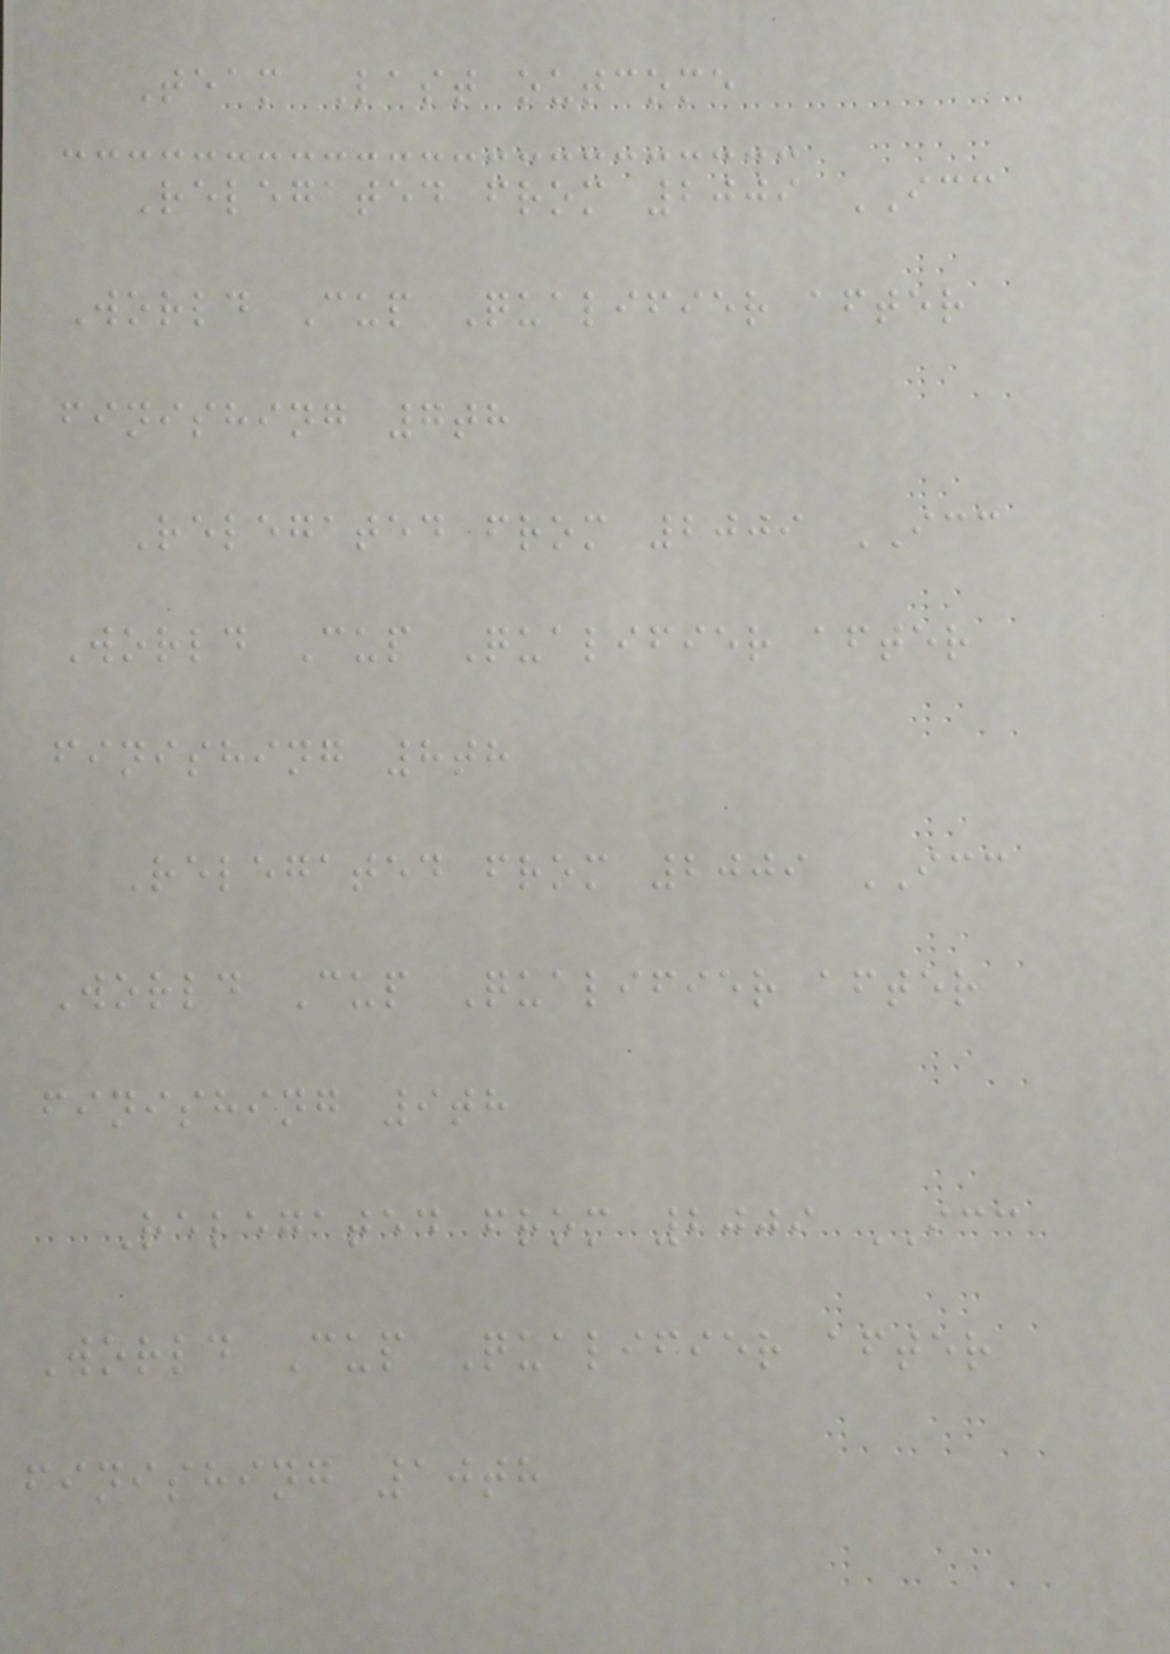Team Last outcome
Relegated from 2009 ICC
World Cup Qualifier after
finishing 7th
Relegated from 2009 ICC
World Cup Qualifier after
finishing 8th
Relegated from 2009 ICC
World Cup Qualifier after
finishing 9th
Relegated from 2009 ICC
World Cup Qualifier after
finishing 10th
